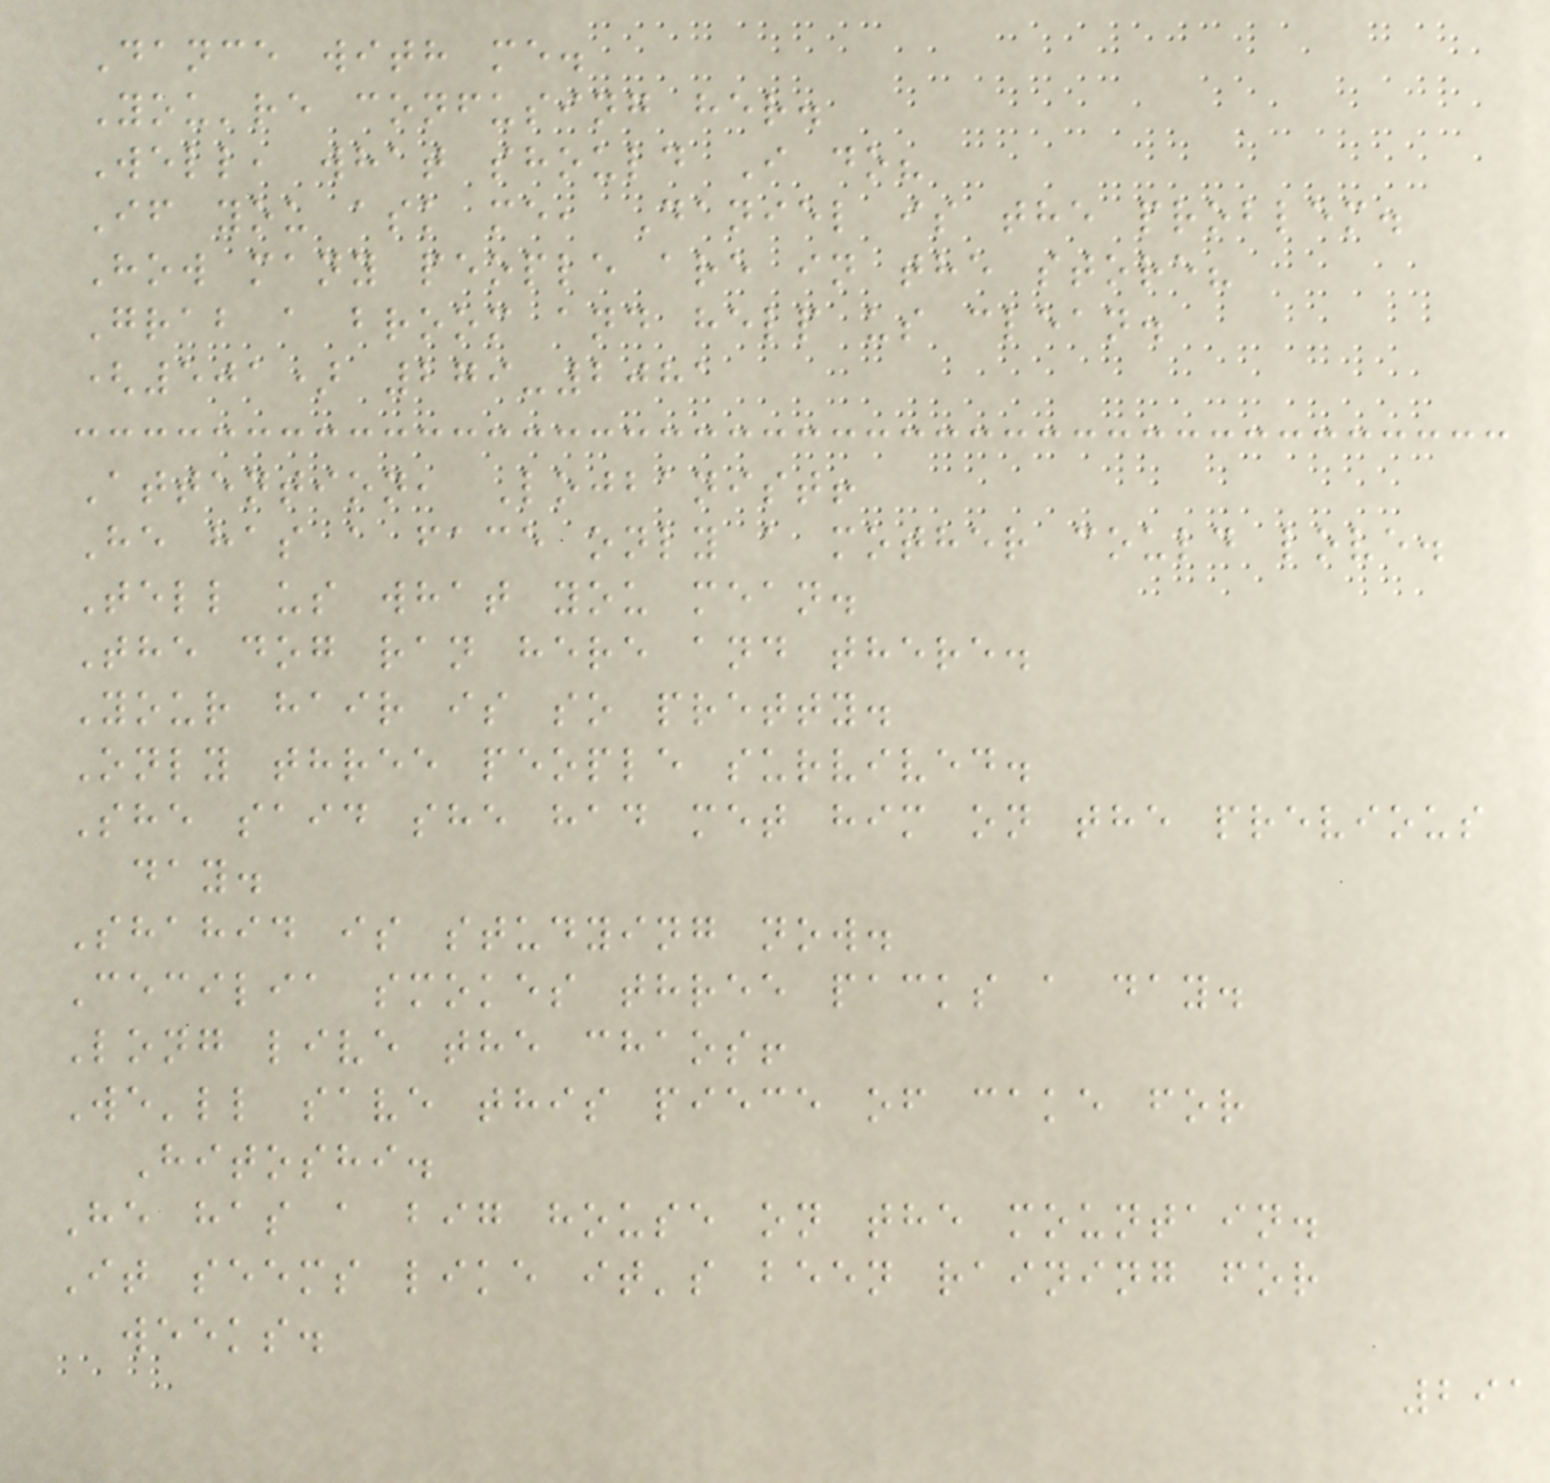Dance with me.
You're confusing her.
Well, what should I do?
If you ask me, Daniel is the problem.
How many people are in the store?
Grab a broom and help us clean.
(501) 279-2081
Attention, Lojbanist!
He has a face only a mother could love.
Tell us what you mean.
The dog ran here and there.
Your hair is so pretty.
Only three people survived.
She said she had met him on the previous
day.
Shahid is studying now.
Cecilia smokes three packs a day.
Long live the chaos!
We'll save this piece of cake for
Hitoshi.
He has a big house on the mountain.
It seems like it's been raining for
weeks.
291
